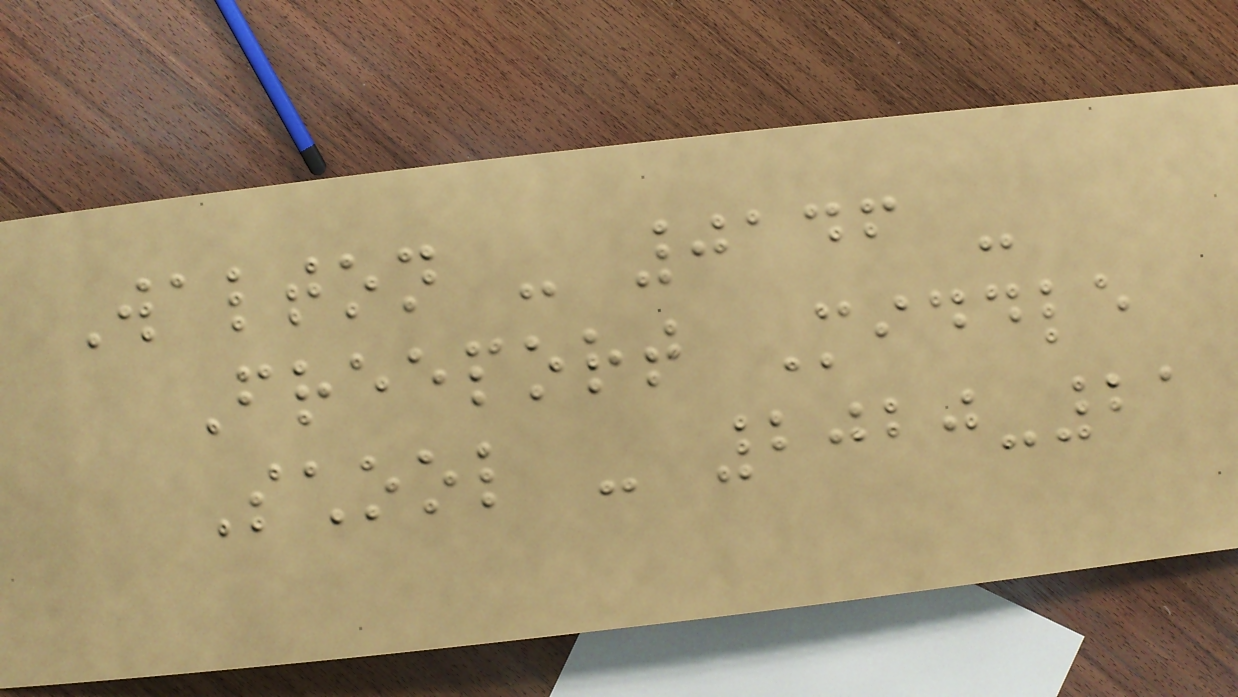Walton - 0146 -
Freeport Middle
School - 2020-21
